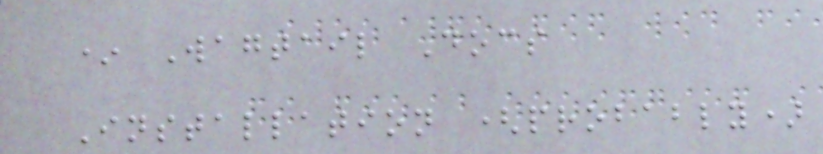* Wagtail Docs
Installation (probably)
